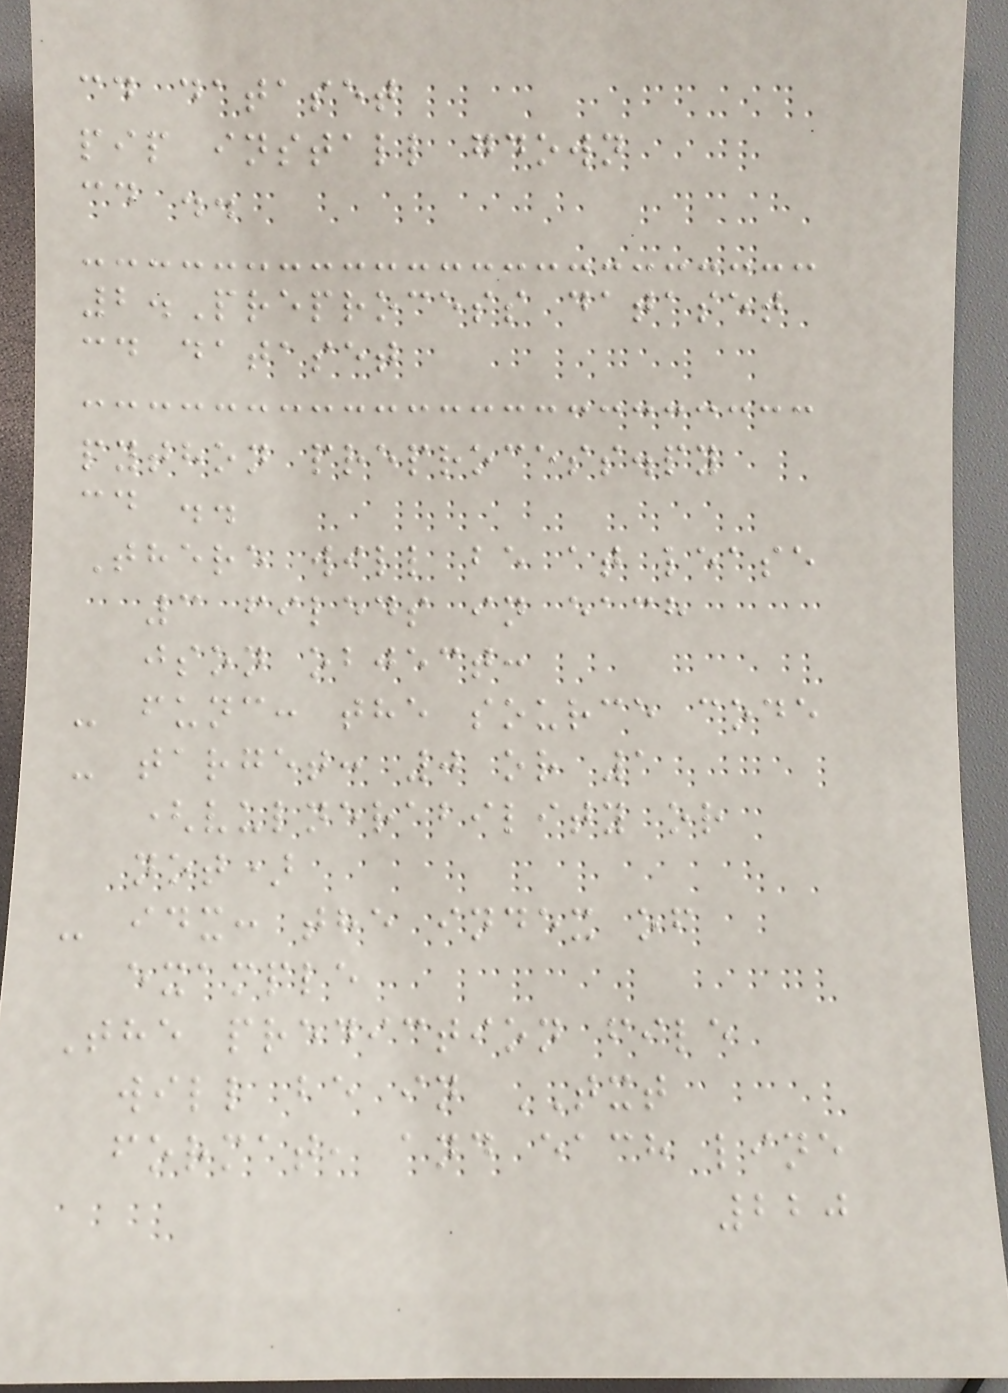cd dataset
pip install gdown
cd ..
2.Preprocess dataset
cd dataset
python preprocess.py
cd ..
There will be at lease
3 fileds in each
json object:
- func: the source code
- target: 0 or 1
(vulnerability or
not)
- idx: the index of
example
The prediction file
will be in TXT
format, and each line
220
